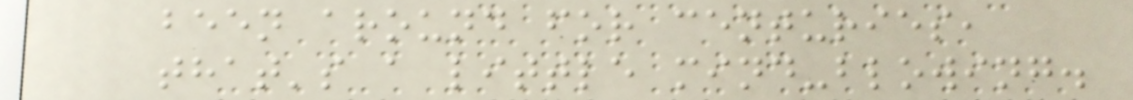been around for centuries,
that's a little mind-blowing.
